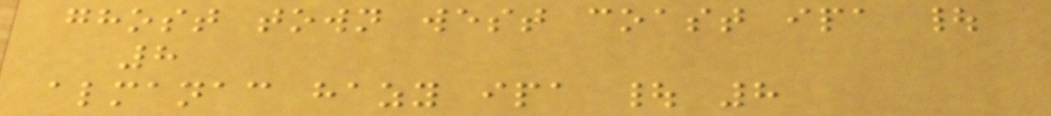ghost town west coast ipa |
8
almanac hazy ipa | 8
